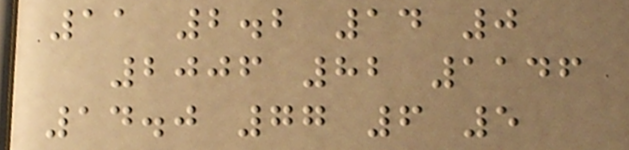11 2.2 14 0
2006 82 1146
14.0 77 6 5
